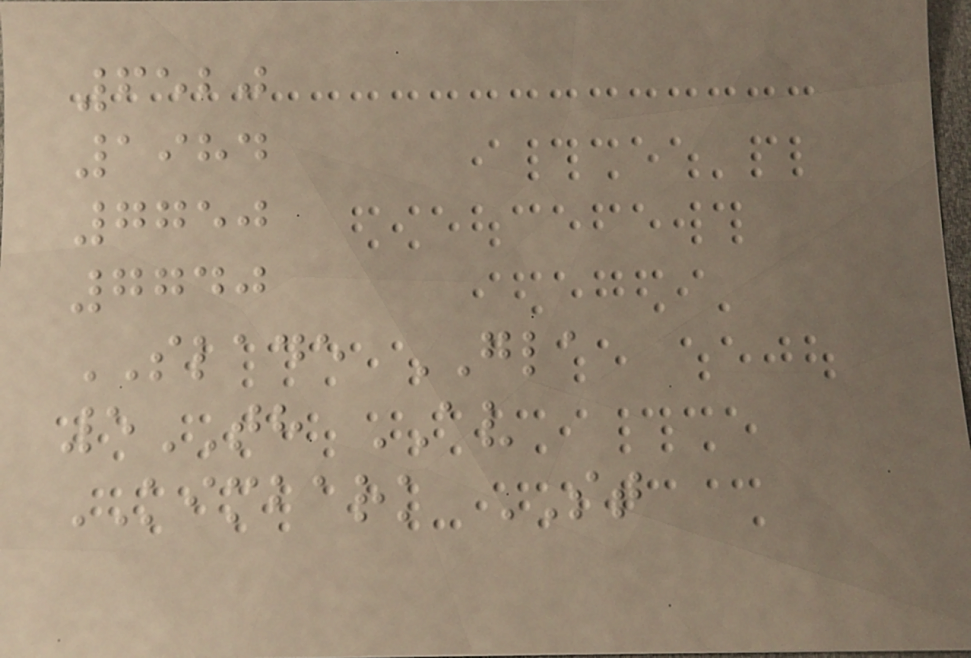6520
1984
7750
7740
SLADE GLA
5TH AV
KIMBARK ST
